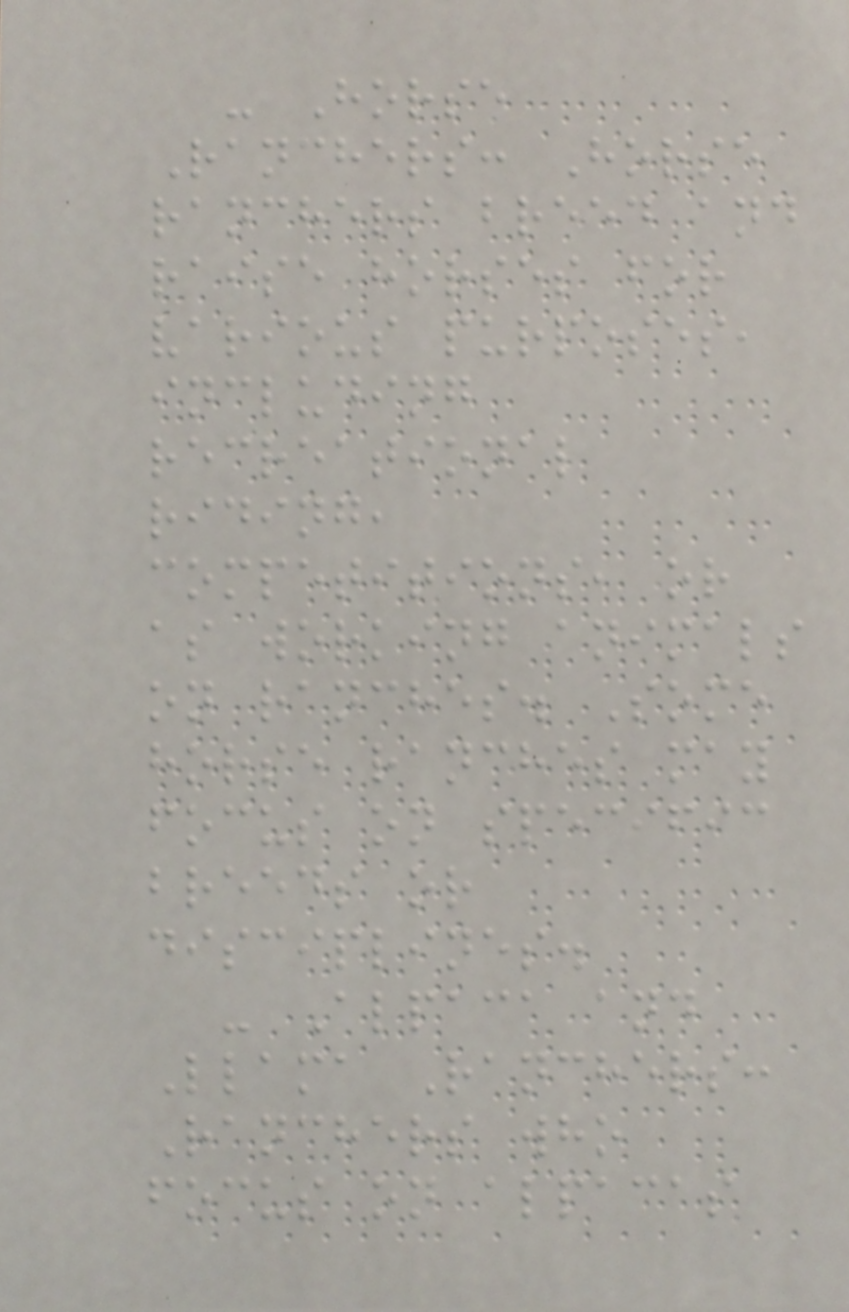- Horse
Ranchers: Horse
ranchers breed and
raise horses for
various purposes,
including
recreational
riding,
competitions, or
as working animals
on ranches. Some
horse ranches may
focus on specific
breeds or
disciplines.
- Alpaca and
Llama Ranchers:
Ranchers who
focus on alpacas
